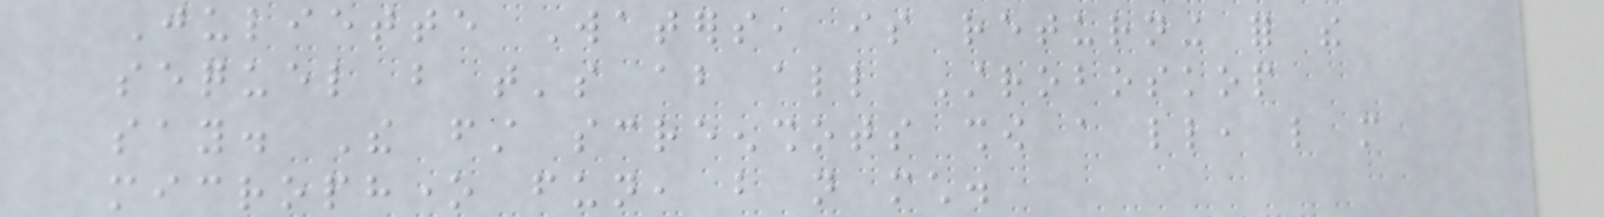Juliette Waters, is returning for the
sequel but that's about all Stroboskop
say. The first screenshots show a little, like more
microphone fun, but not much.
